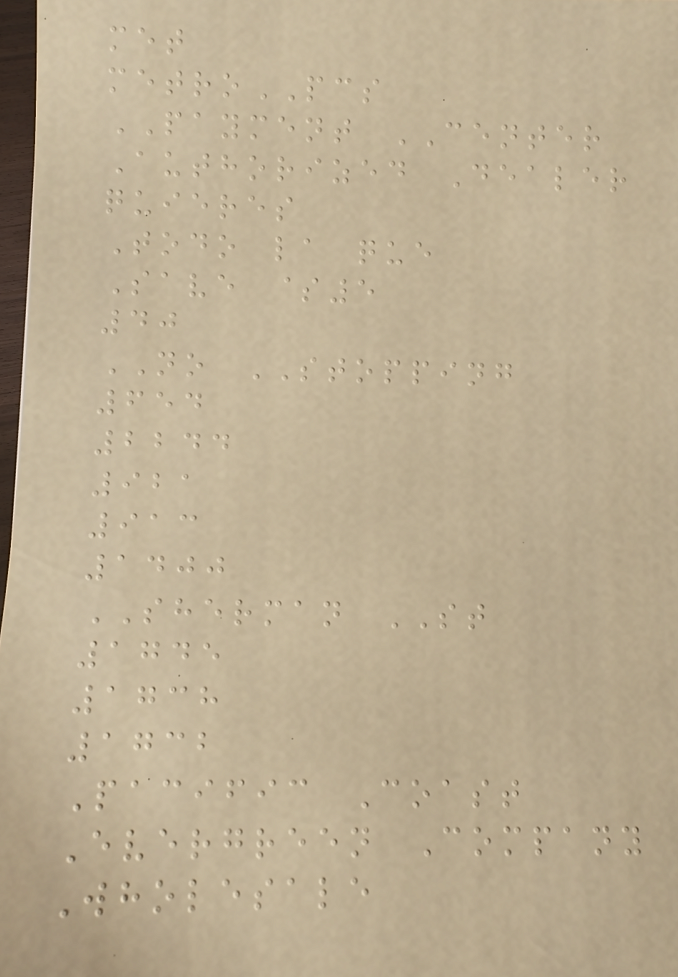met
metroPCS
PAYMENT CENTER
Authorized Dealer
quieres
Todo la que
Save $5
40
NO STOPPING
654
2244
921
913
1400
SHERMAN ST
1745
1738
1732
Pacific Coast
Evergreen Company
Wholesale
